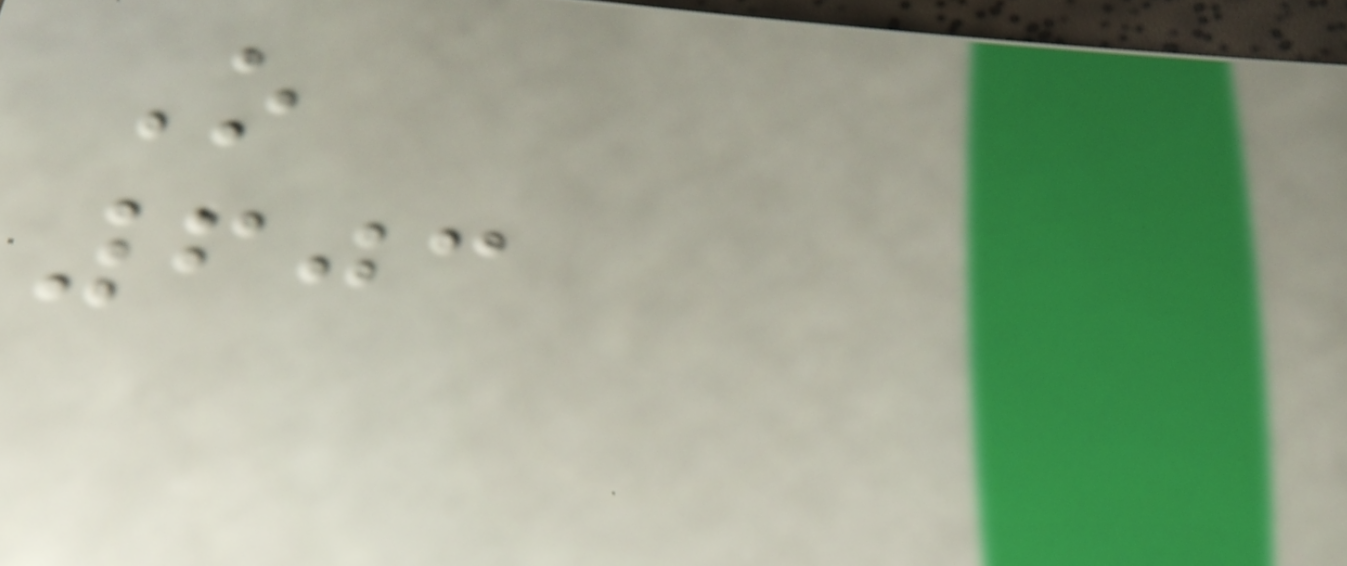O
603
